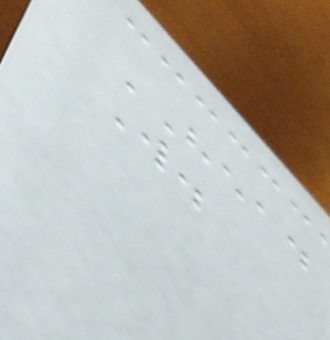HEAD
W.
